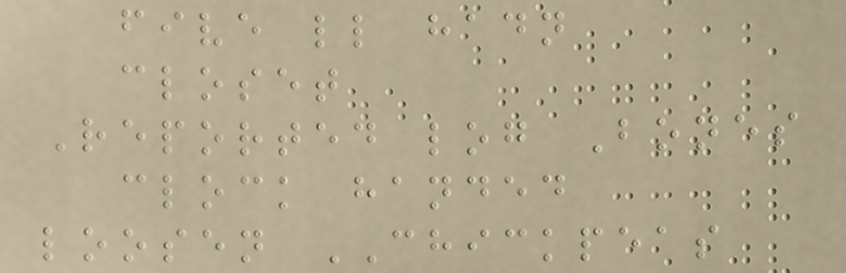five ll hadn
closet
Reported log Bones
clock handed
loosen CHICKPEAS
